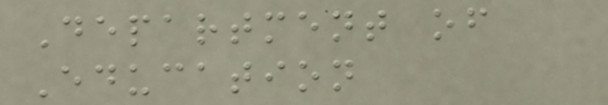Department of
Education
